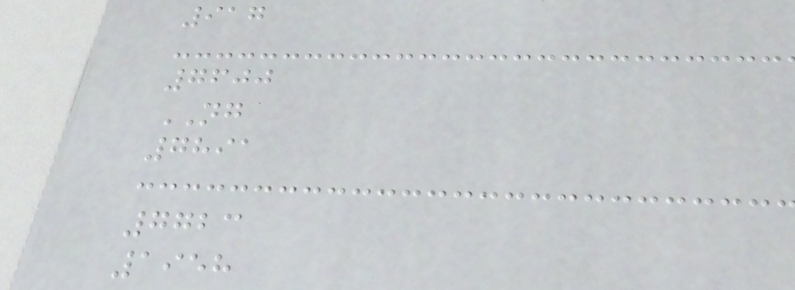917
7600
NG
7891
7723
1958
